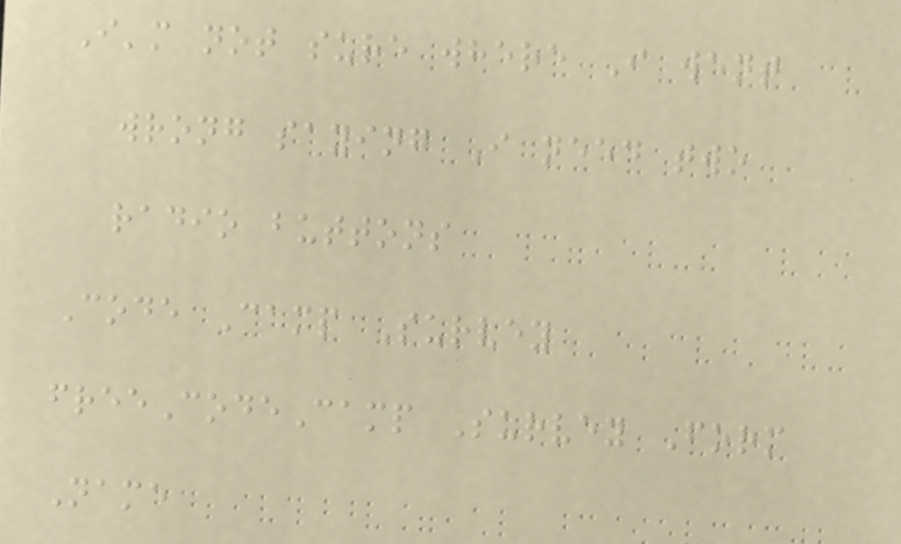I'm not sure where I went
wrong saying I need two
radio buttons
Code Camp Survey
freeCodeCamp Survey Form
Name
